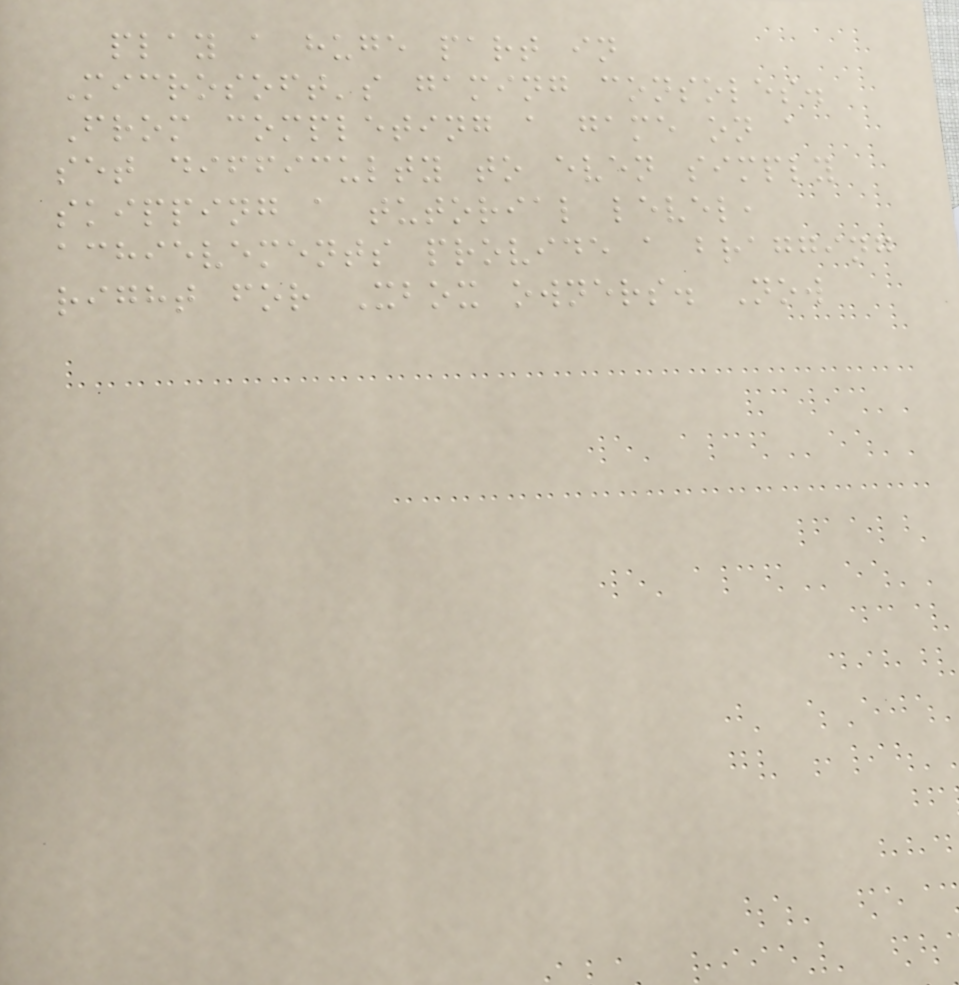play a huge part in
Microsoft's gaming consoles.
From completing a game on a
set difficulty to even simply
skipping a tutorial level,
achievements provide a bragging
right for Xbox owners. Now
